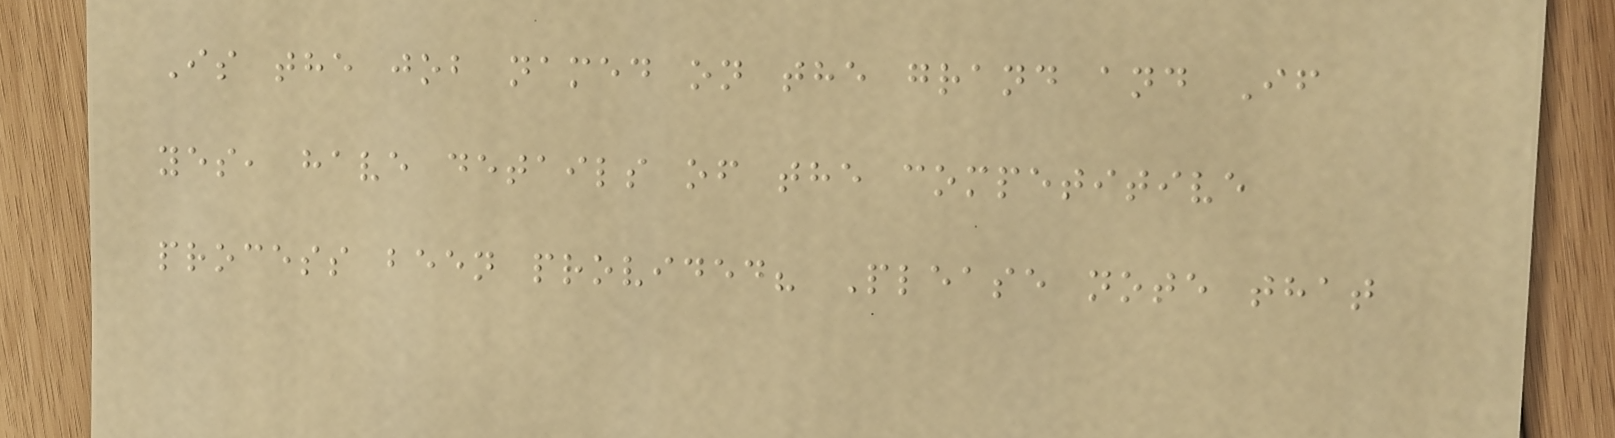Is the job named on the grand and If
yes, have details of the competitive
process been provided? Please note that
